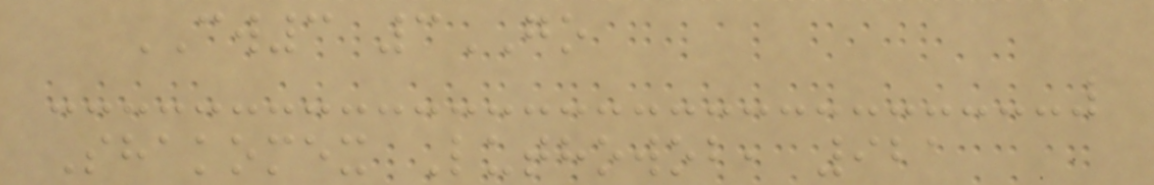CW3 3GO
Shakomex Luthowob, 921
